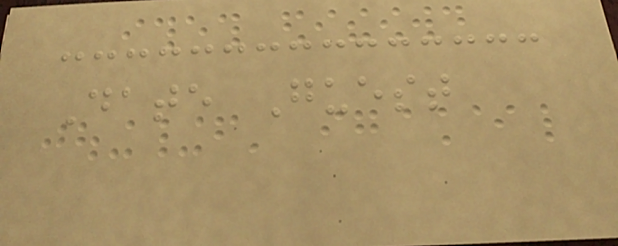Date Guest
